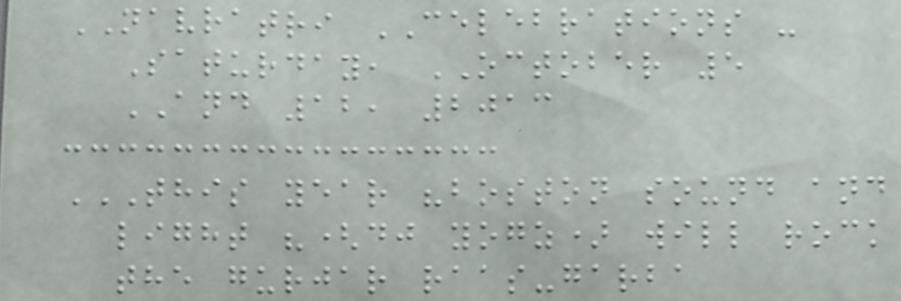NAVRATRI CELEBRATIONS -
Saturday, OCTOBER 5
AND 12, 2013
THIS YEAR "BOSTON SOUND AND
LIGHT "(DJ YOGZ) WILL ROCK
THE GURJAR RAAS-GARBA
